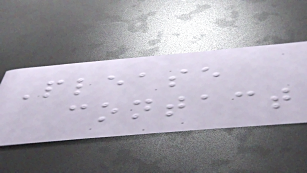Please
contact
